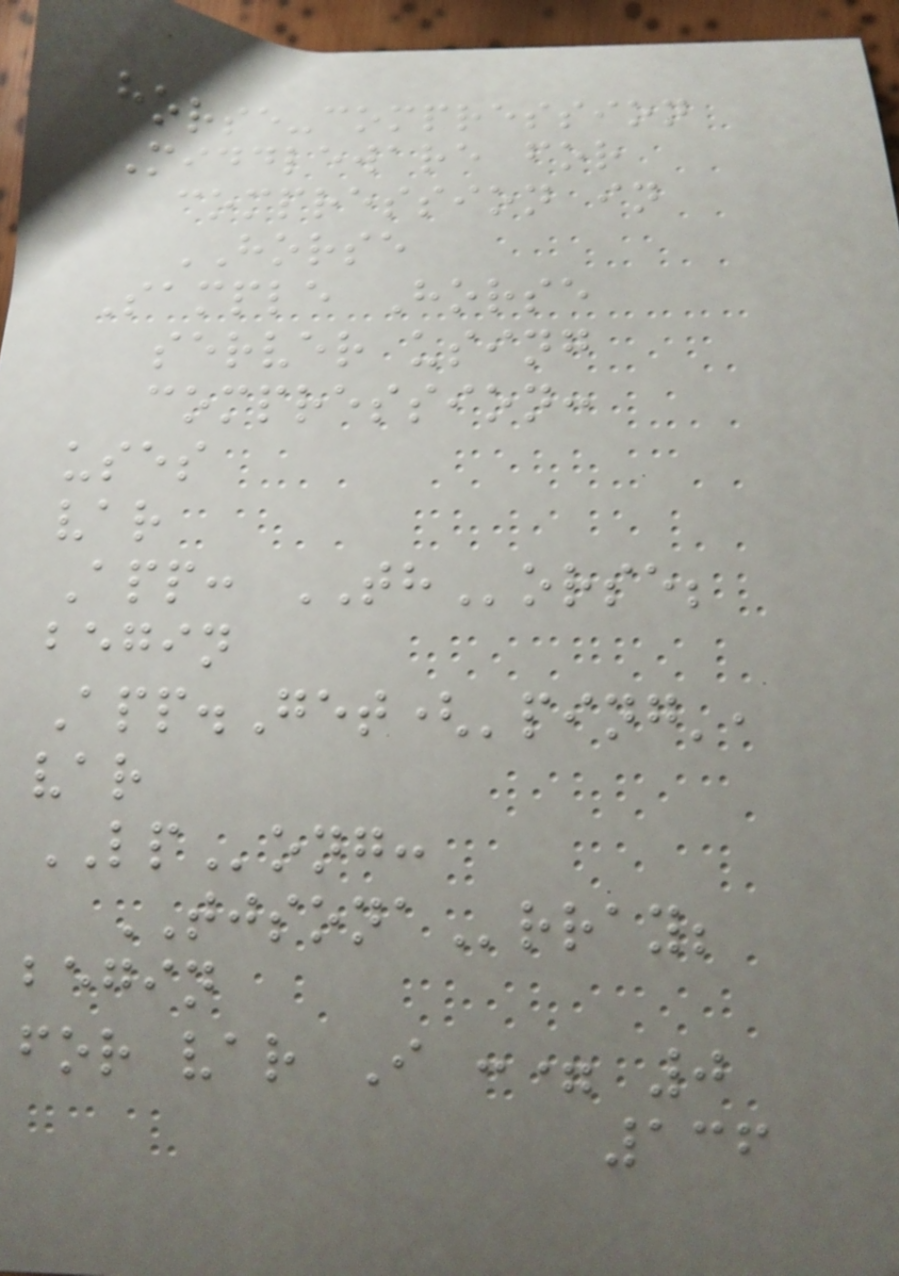horse-compression
Middleware for
compression in
HORSE
Sample Horse
server using
compression:
uses
var
App: THorse;
begin
App.Get('ping',
var
LPong:
TJSONArray;
begin
for var I := 0
136
